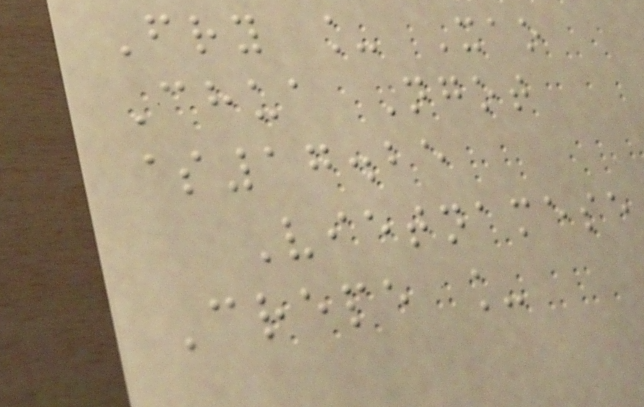Fry _ Xao
Chua Ngot
$17.25
Vietnamese
Crepe _
